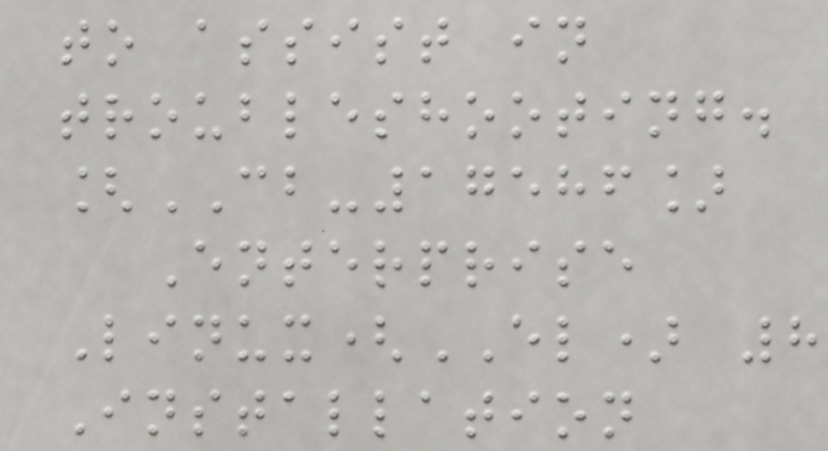to assist in
troubleshooting.
[CB-17586]
Enterprise
Linux(EL) 8
Installation
